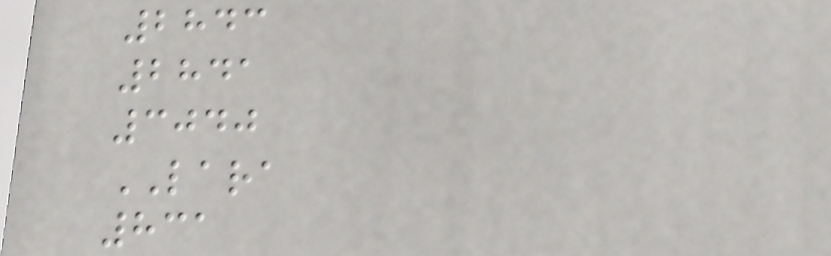2843
2841
3040
LARA
831
